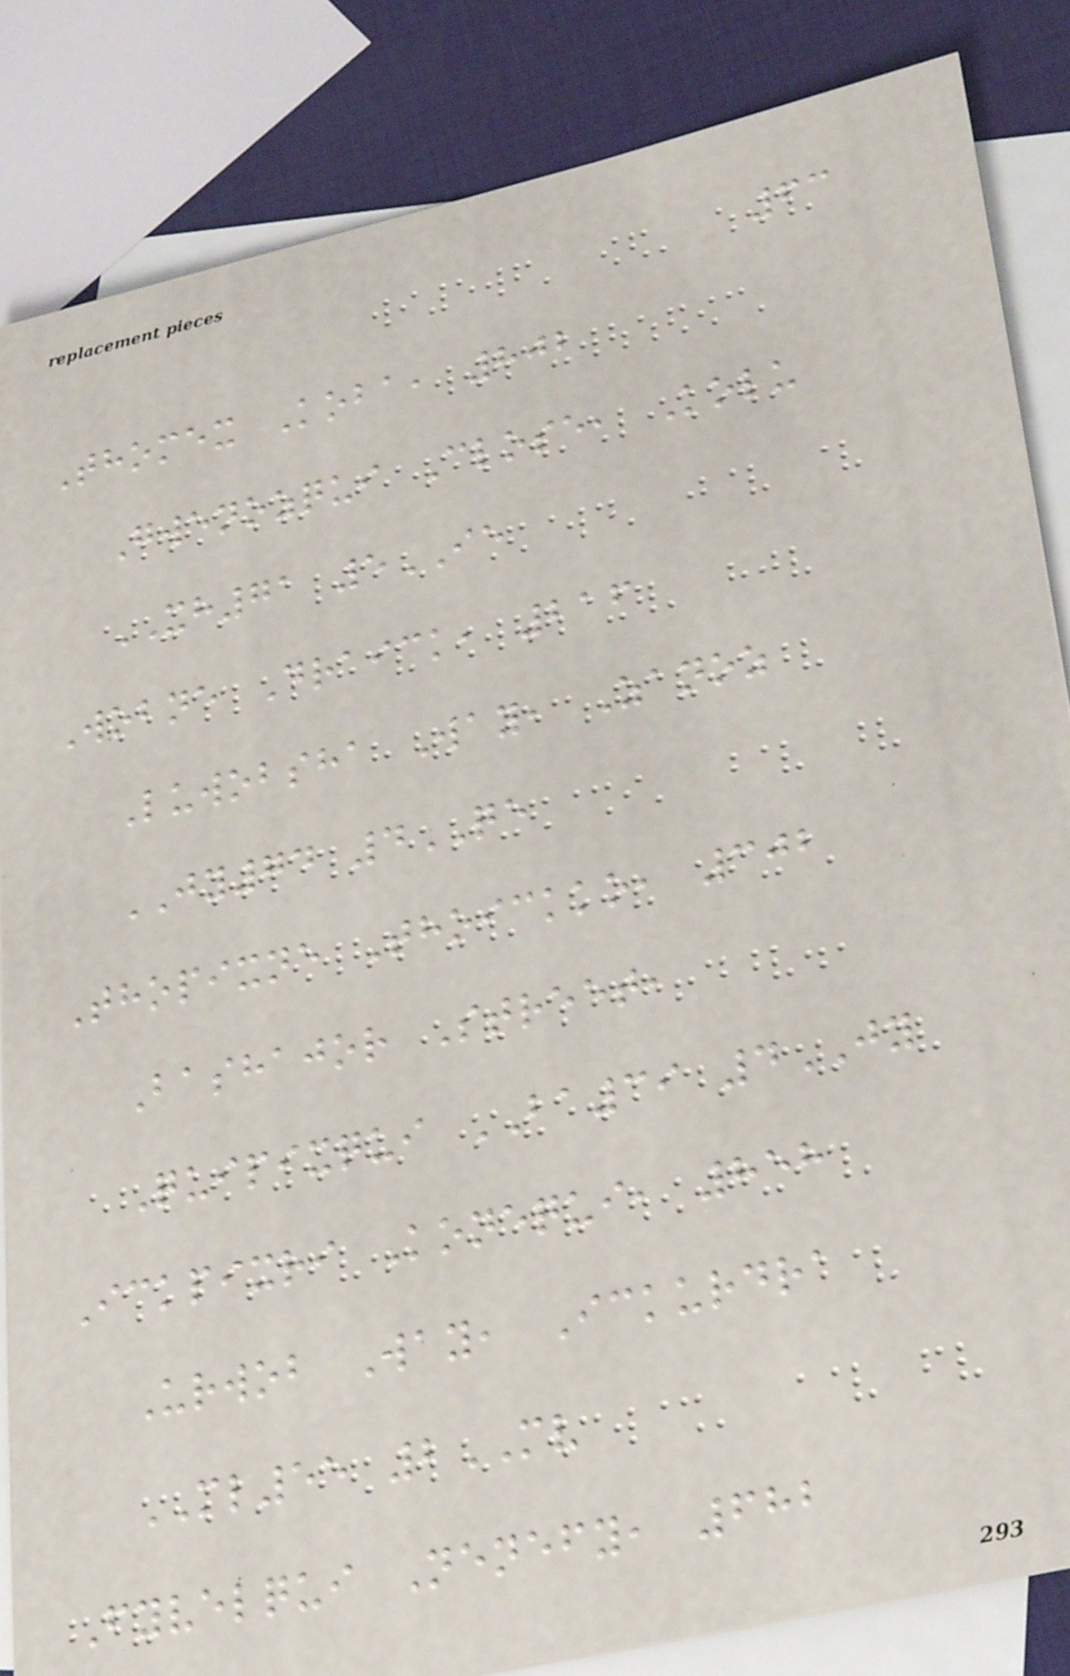63
Thomex Koba, 802
Gwenozqui Close, Kolu
XH71 5IE
Wobne Draick, 216
Luwobsha Way, Zanoz
JY74 4QE
Thopixne Thoickko, 302
Bashajor Street,
Quipixqui BA39 4JY
Ickpixri Konequi, 858
Urwob Way, Ickurdra
ML55 2MV
Fyvelqui Nenefy, 682
